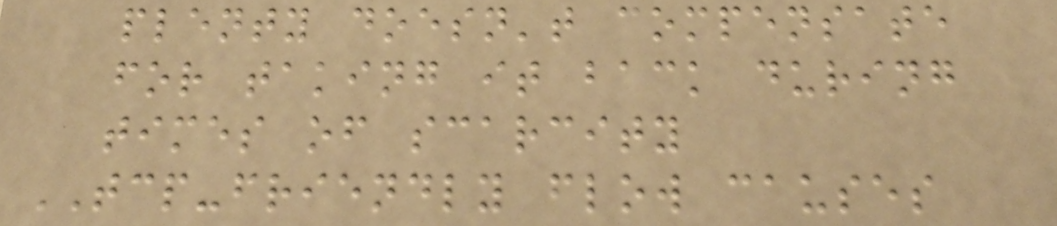plenty doesn't compensate
for taking it back during
times of scarcity
TCP-friendly flow causes
